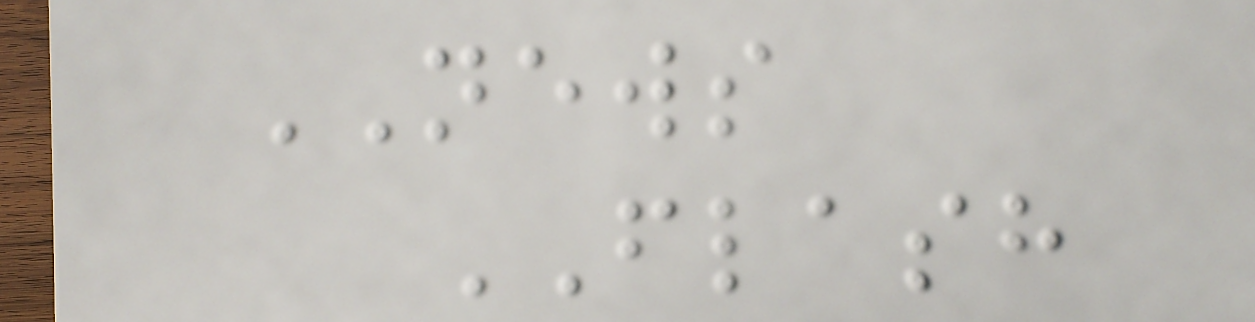NEWS
FLASH
